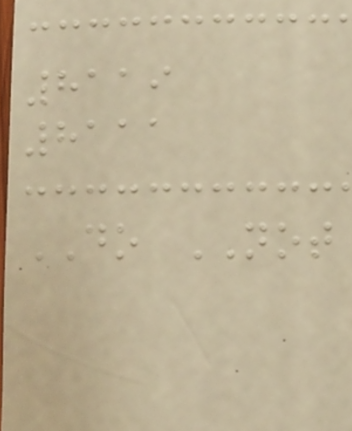8119
8111
DO NOT
